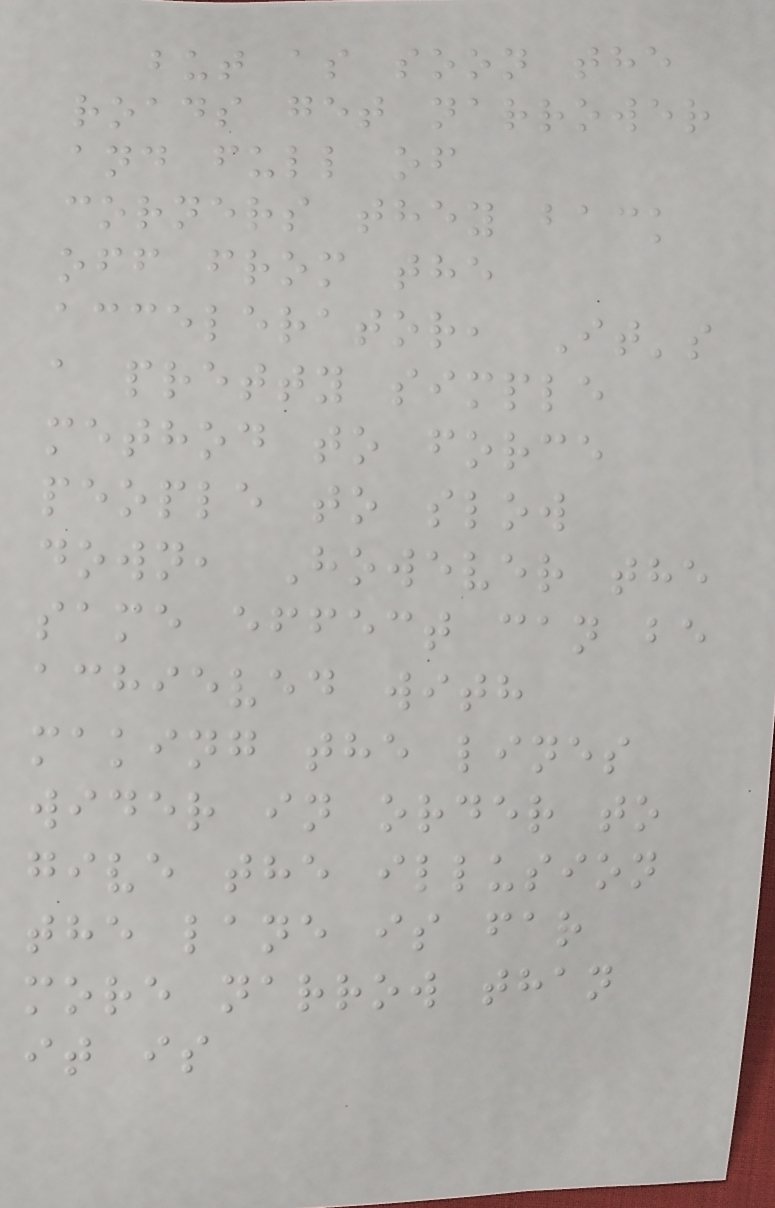but as soon the
roads get narrower
and full of
corners they back
off from the
accelerator, It's
a pretty simple
method to force
people to slow
down, However the
same effect can be
achieved with
making the lines
wider in order to
give the illusion
the lane is far
more narrow than
it is
